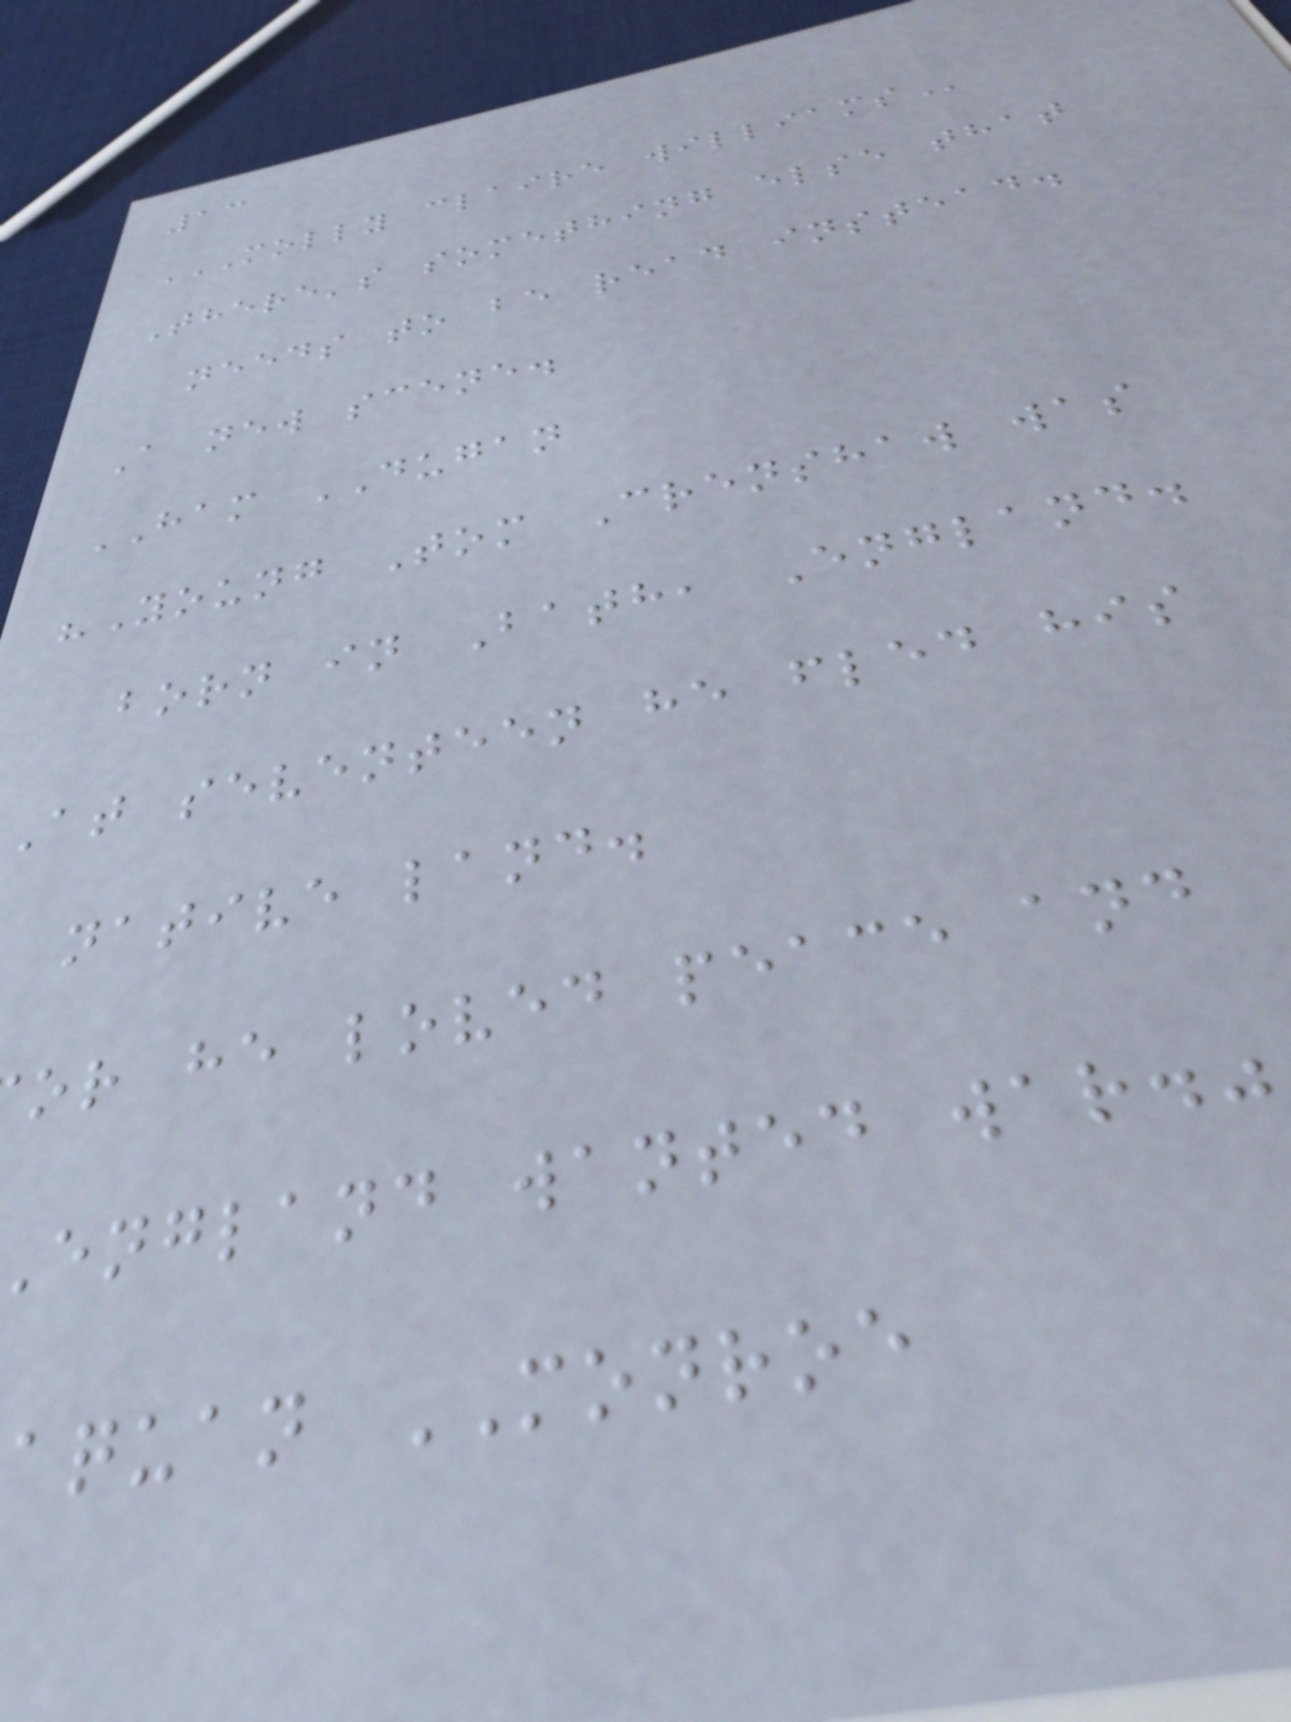13
MOLLY CLAIRE WILLIAMS
There's something else that
needs to be read instead.
A new scene.
HAM DUGAN
"Young Tom Crenshaw was
born in Bath, England.
At seventeen he fled his
native land.
or he loved peace and
england wanted war."
aquan MONROE
